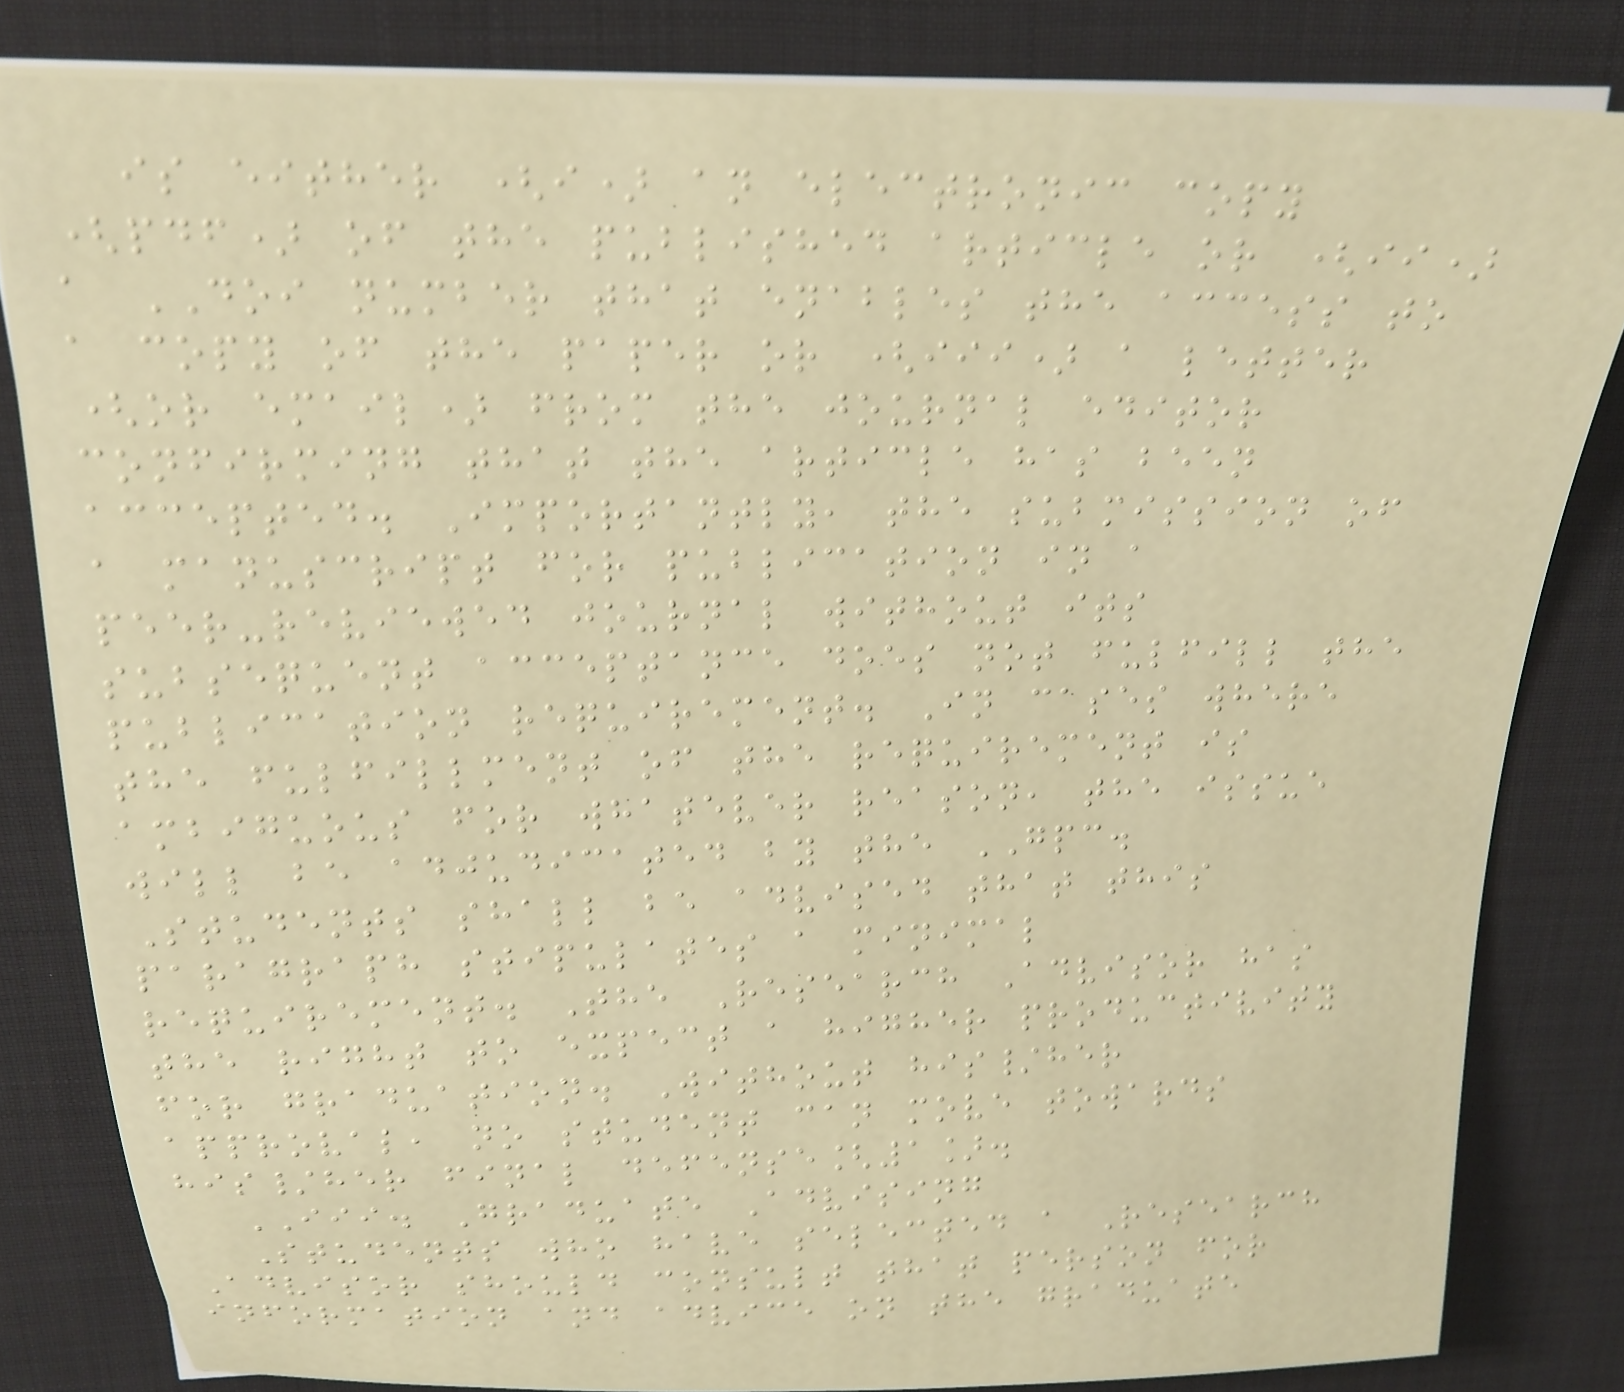is either (i) an electronic copy
(pdf) of the published article or (ii)
a DOI number that enables the access to
a copy of the paper or (iii) a letter
(or email) from the journal editor
confirming that the article has been
accepted. Importantly, the submission of
a manuscript for publication in a
peer-reviewed journal without its
subsequent acceptance does not fulfill the
publication requirement. In cases where
the fulfillment of the requirement is
ambiguous for whatever reason, the issue
will be adjudicated by the GPC.
Students shall be advised that this
paragraph stipulates a minimal
requirement. The Research Advisor has
the right to expect a higher productivity
for graduation. Without his/her
approval, no student can move towards
his/her final defense[1].
III. Graduate Advising
Students who have selected a Research
Advisor should consult that person for
information and advice on the graduate
